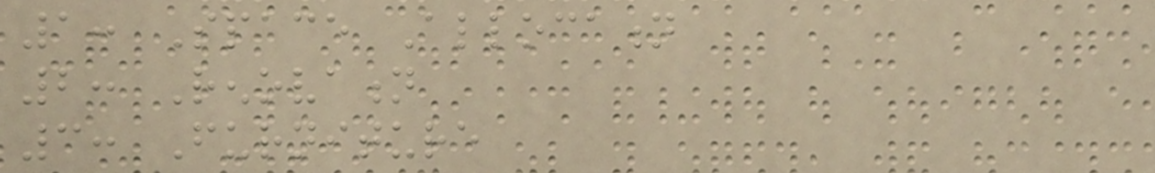1: Space Allocation
2: Renovation
3: Furniture
